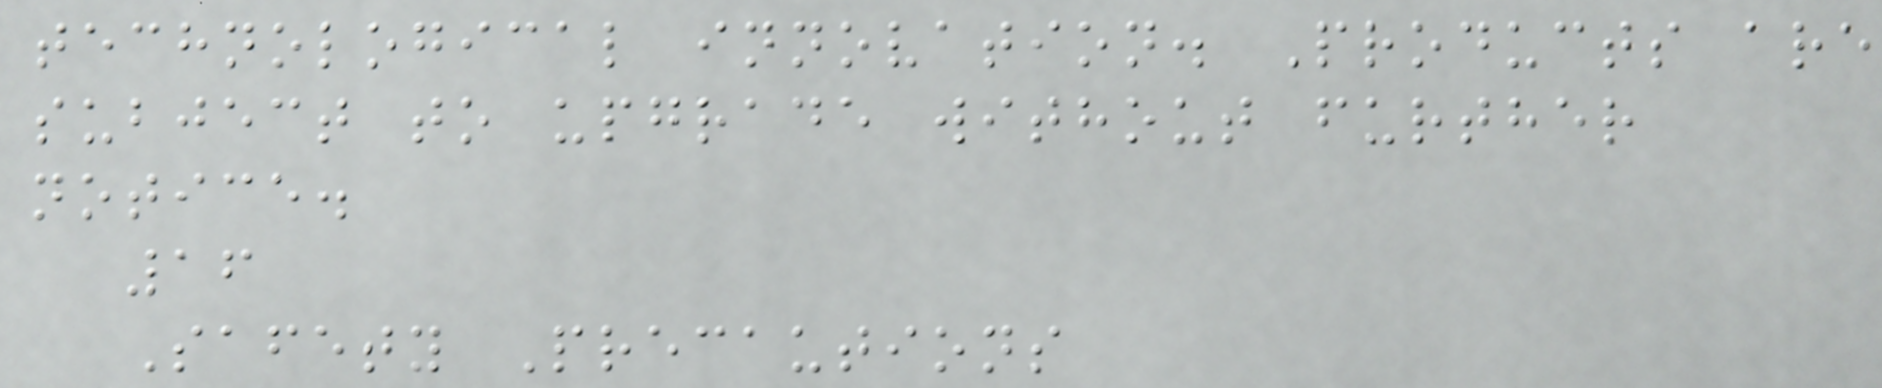technological innovation. Products are
subject to upgrade without further
notice.
16
Safety Precautions
